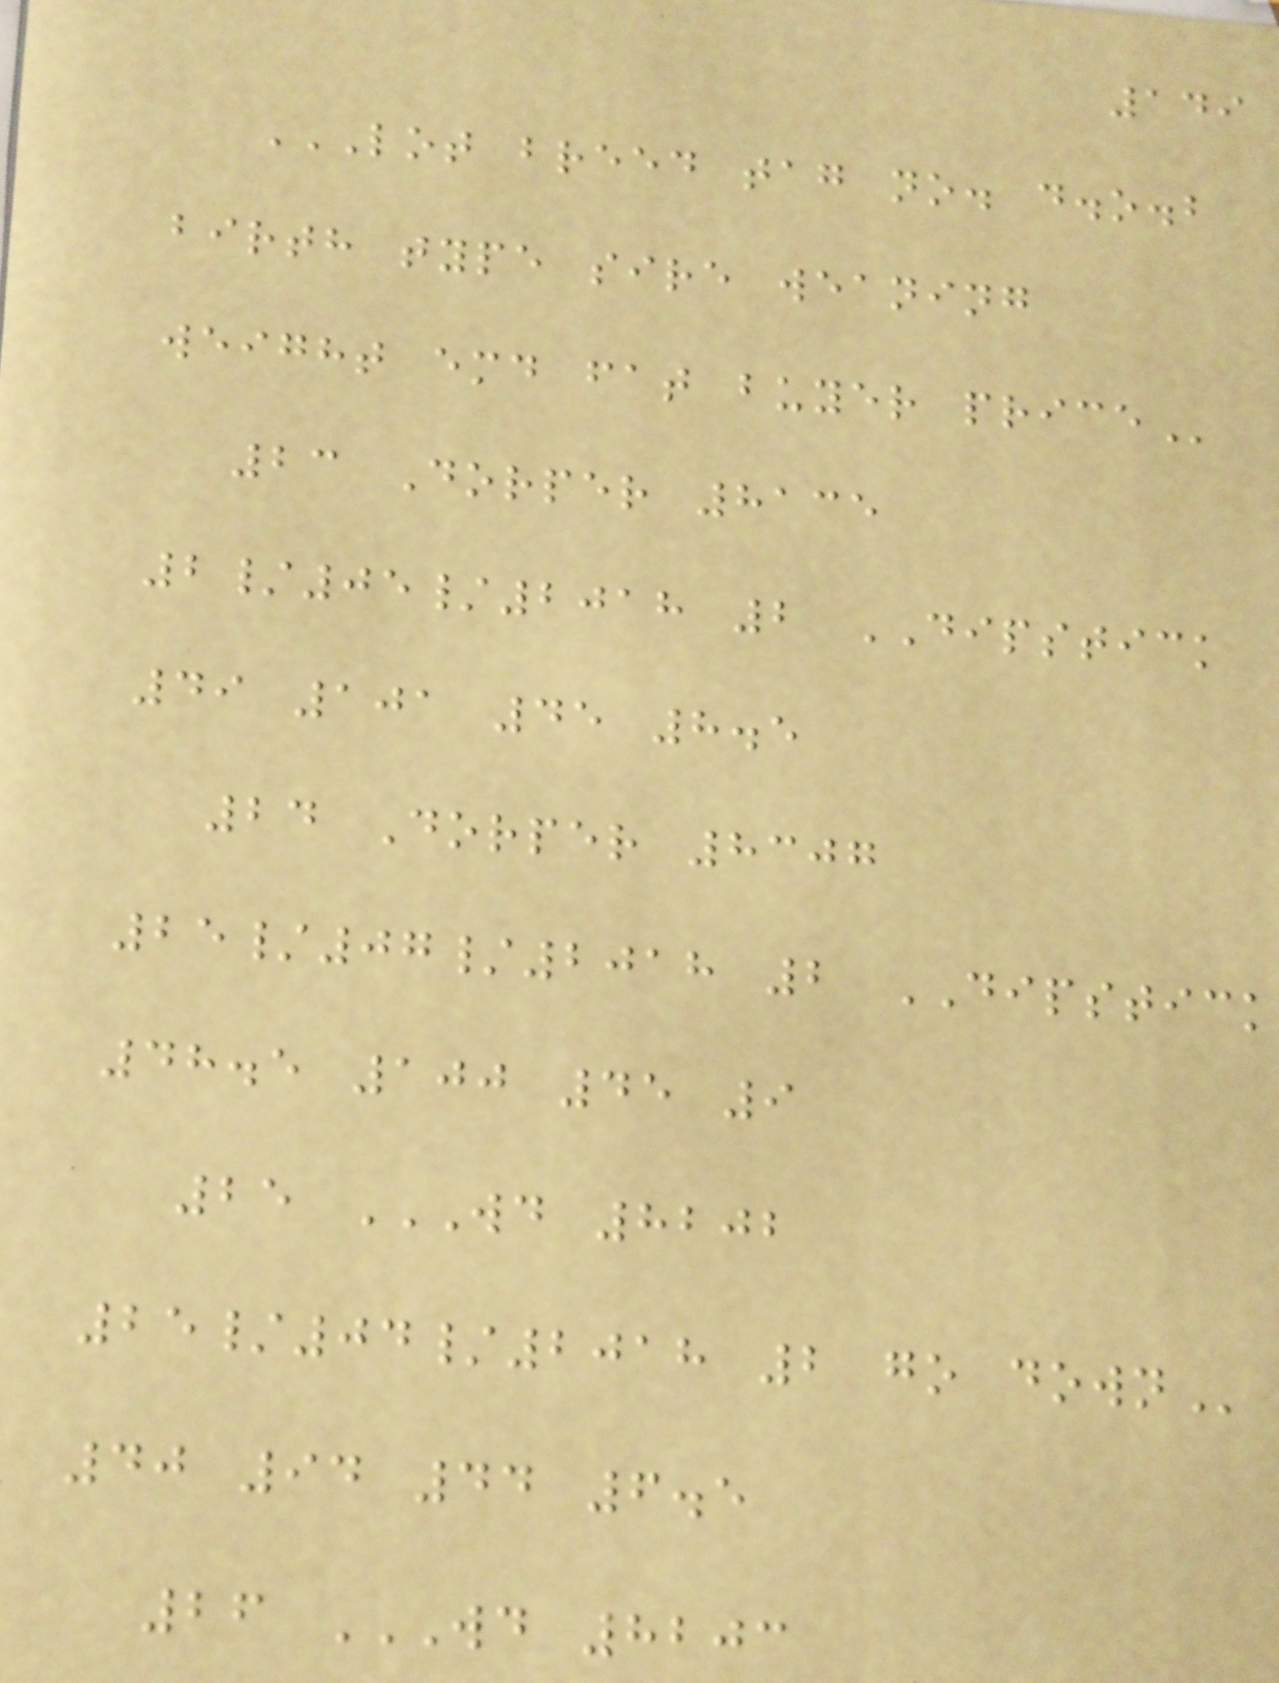149
LOT BREED TAG NO. D.O.B
BIRTH TYPE SIRE WEANING
WEIGHT EMD FAT BUYER PRICE
23 Dorper 8135
2/05/2018 2 DIPSTICK
49 101 45 8.5
24 Dorper 8307
25/07/2018 2 DIPSTICK
48.5 100 45 9
25 WD 8202
25/04/2018 2 GO DOWN
40 94 44 6.5
26 WD 8203
